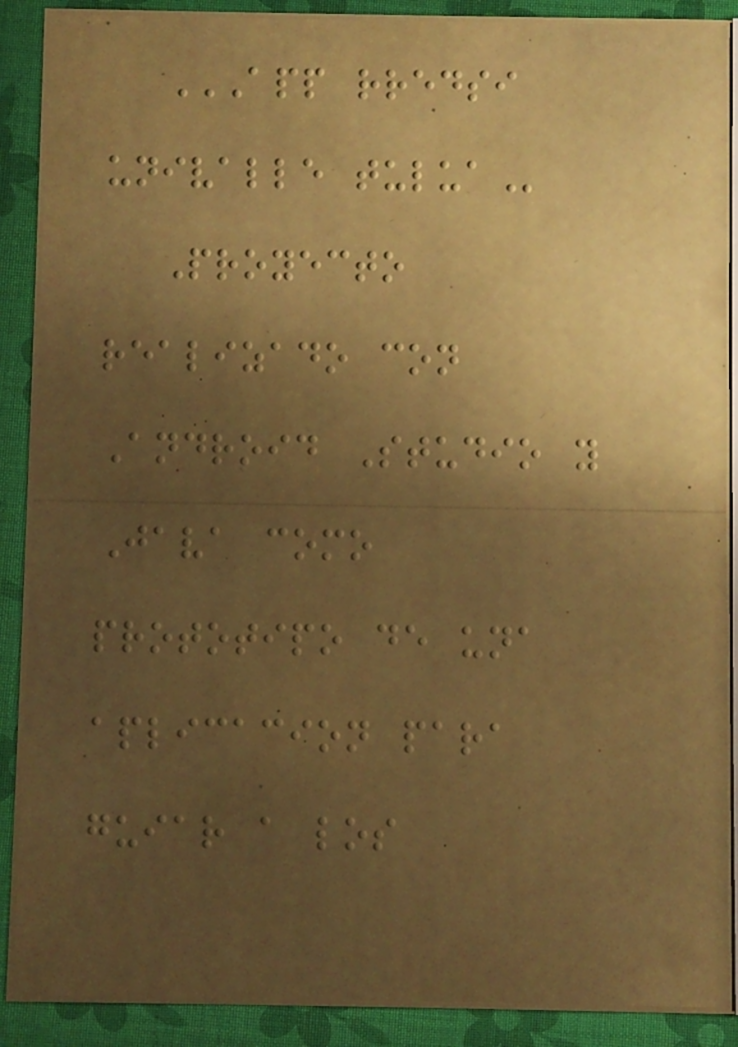APP RREDSI
UNIVALLE TULUA
Proyecto
realizado con
Android Studio y
Java como
prototipo de una
aplicacion para
guiar a los
